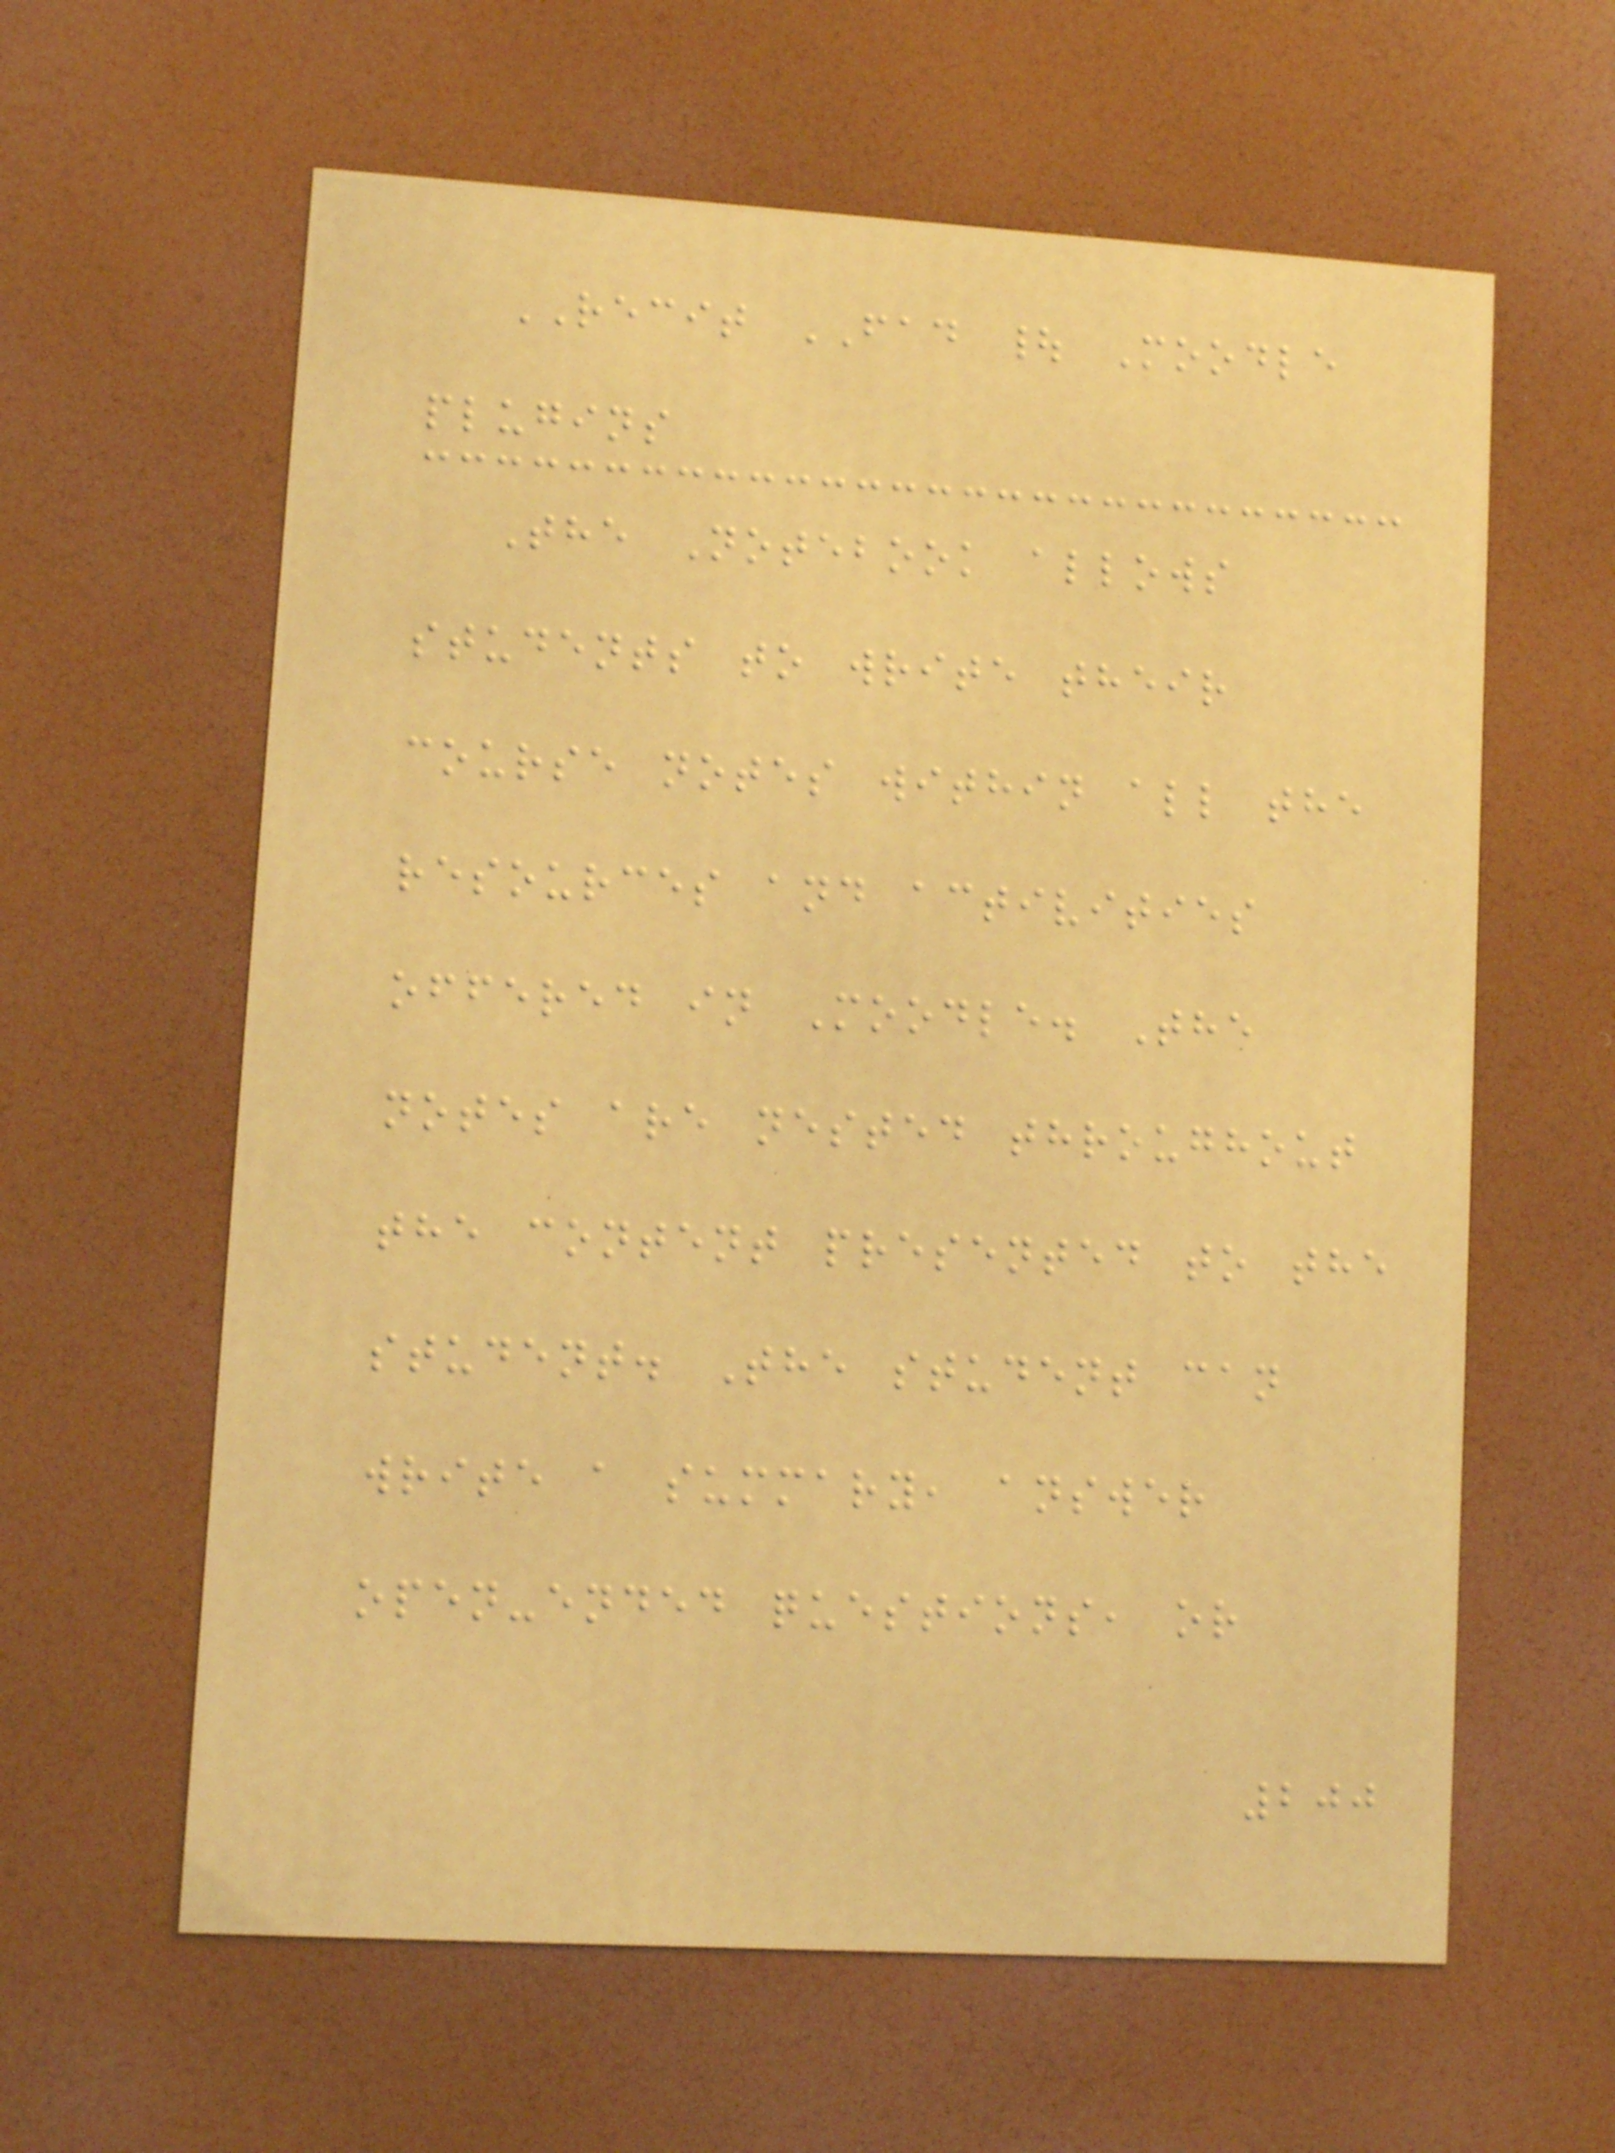RECIT FAD | Moodle
plugins
The Notebook allows
students to write their
course notes within all the
resources and activities
offered in Moodle. The
notes are nested throughout
the content presented to the
student. The student can
write a summary, answer
open-ended questions, or
200
